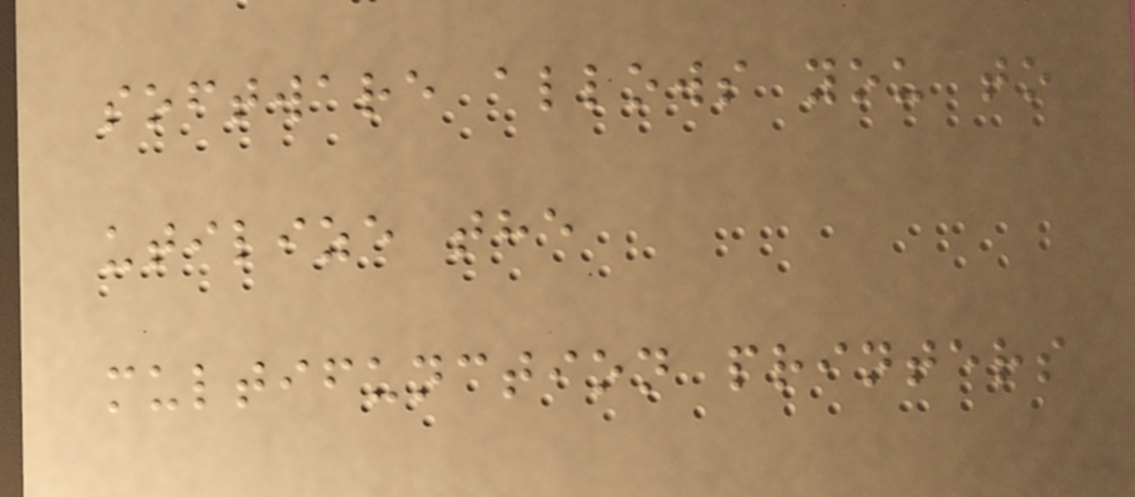software allows you to
utilize the
multifunction printers
